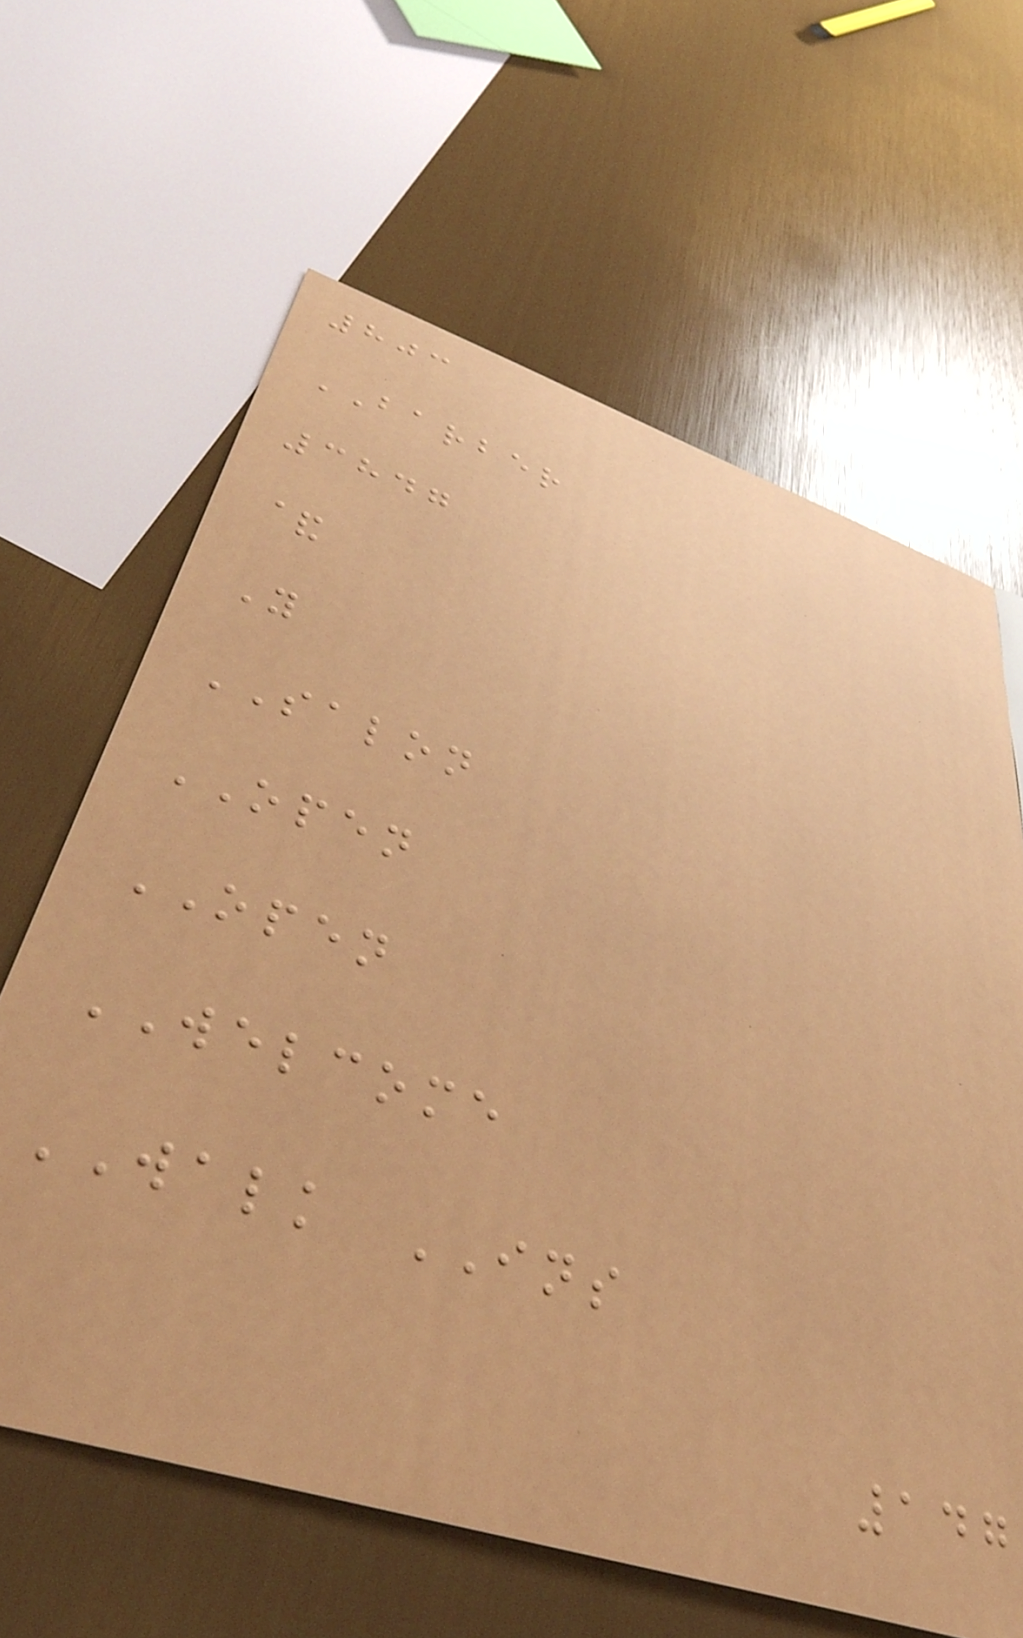803
BARBER
3847
&
Y
SALON
OPEN
OPEN
WELCOME
WALK INS
147
